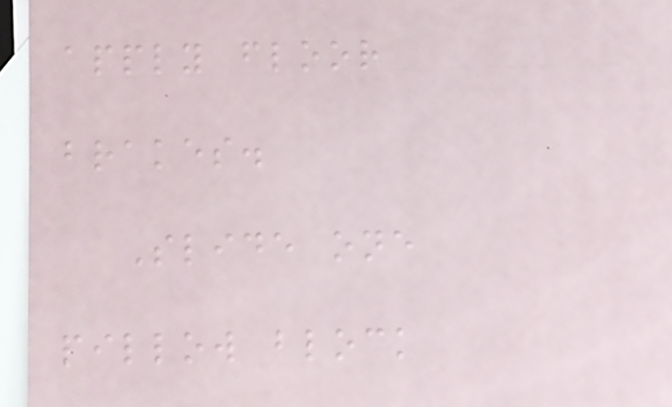apply floor
brakes.
Slide one
pillow block
